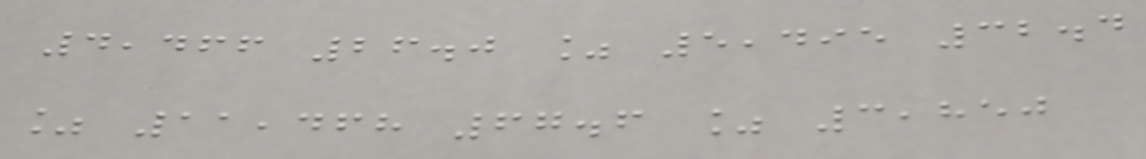4,466 26.0 % 5,495 32.4
% 11,468 67.6 % 3,850
